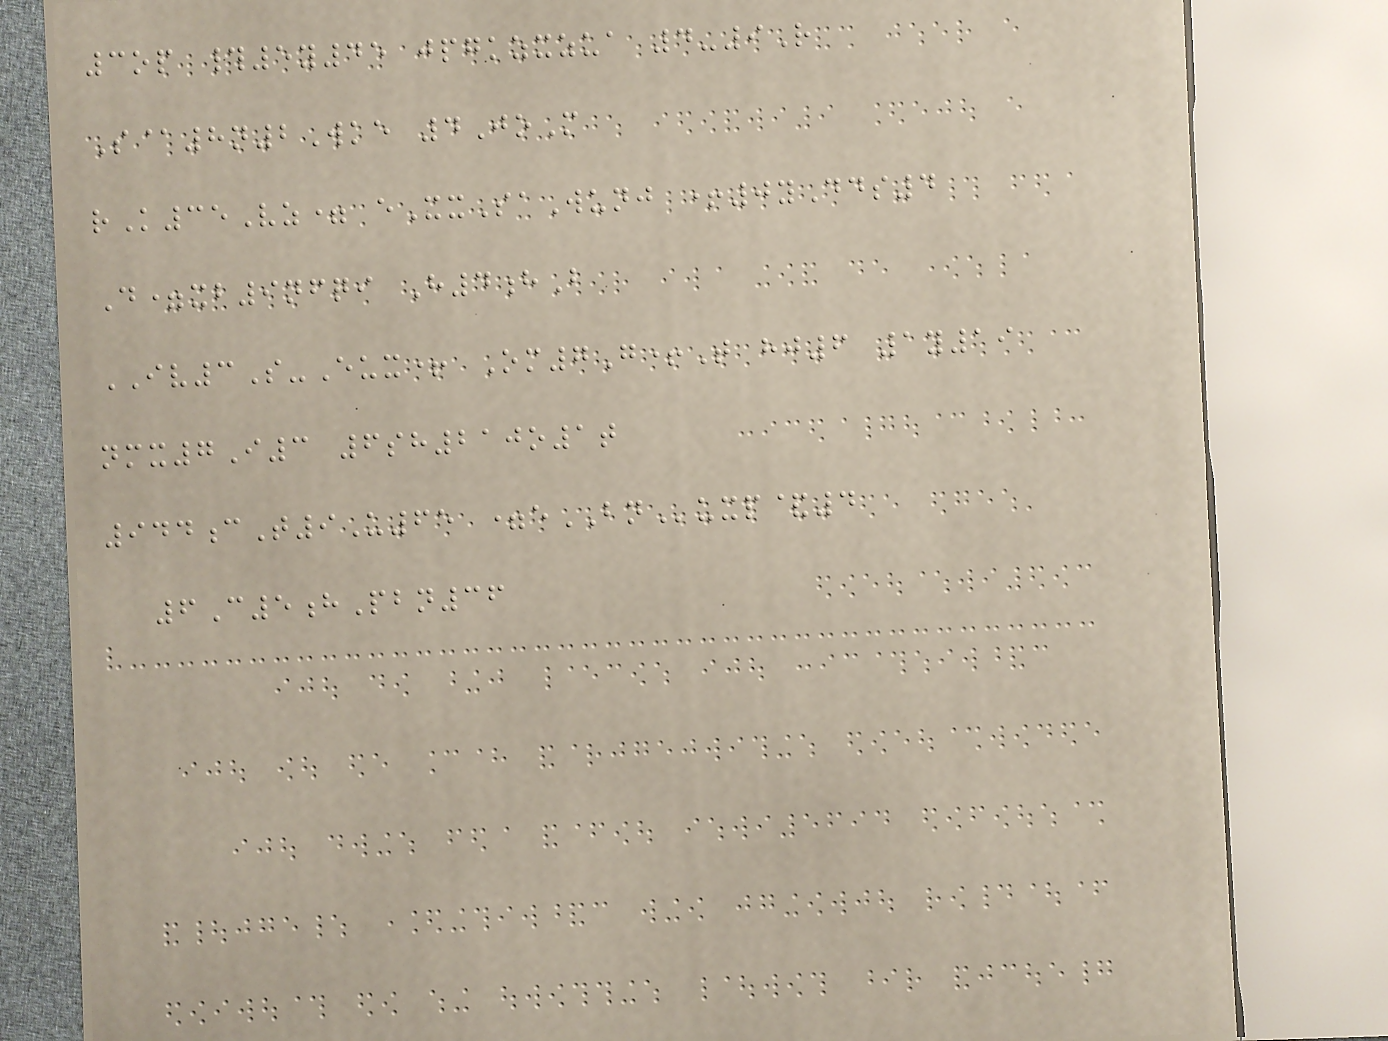3op #5y45 jpgkzxzua 4-9R
S@8n2Wke 4JoM
rK35Vz= eXxSaWunj +0yDds4
D=xb9nfqi H4hB
IV3S-Eux+ Om7G+T hj6 1y19
nmx7I3 6sh210o1t
944cT9U65 =eBNuxp&4
6C5hPbn36
